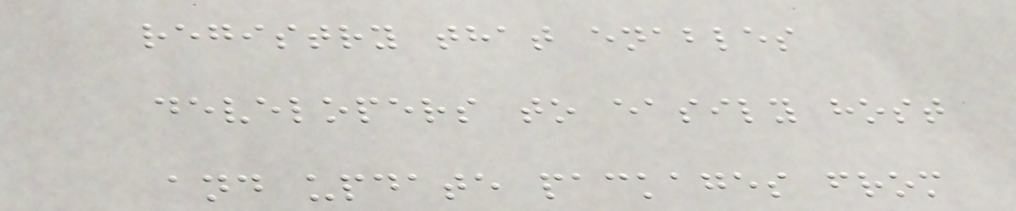registry that enables
developers to easily host
and update packages from
